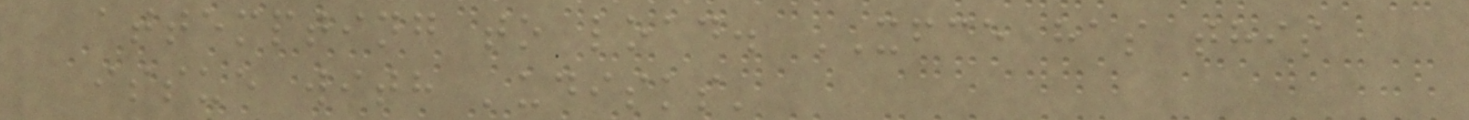attempting to load. XFCE has this
issue with 'udisks'
